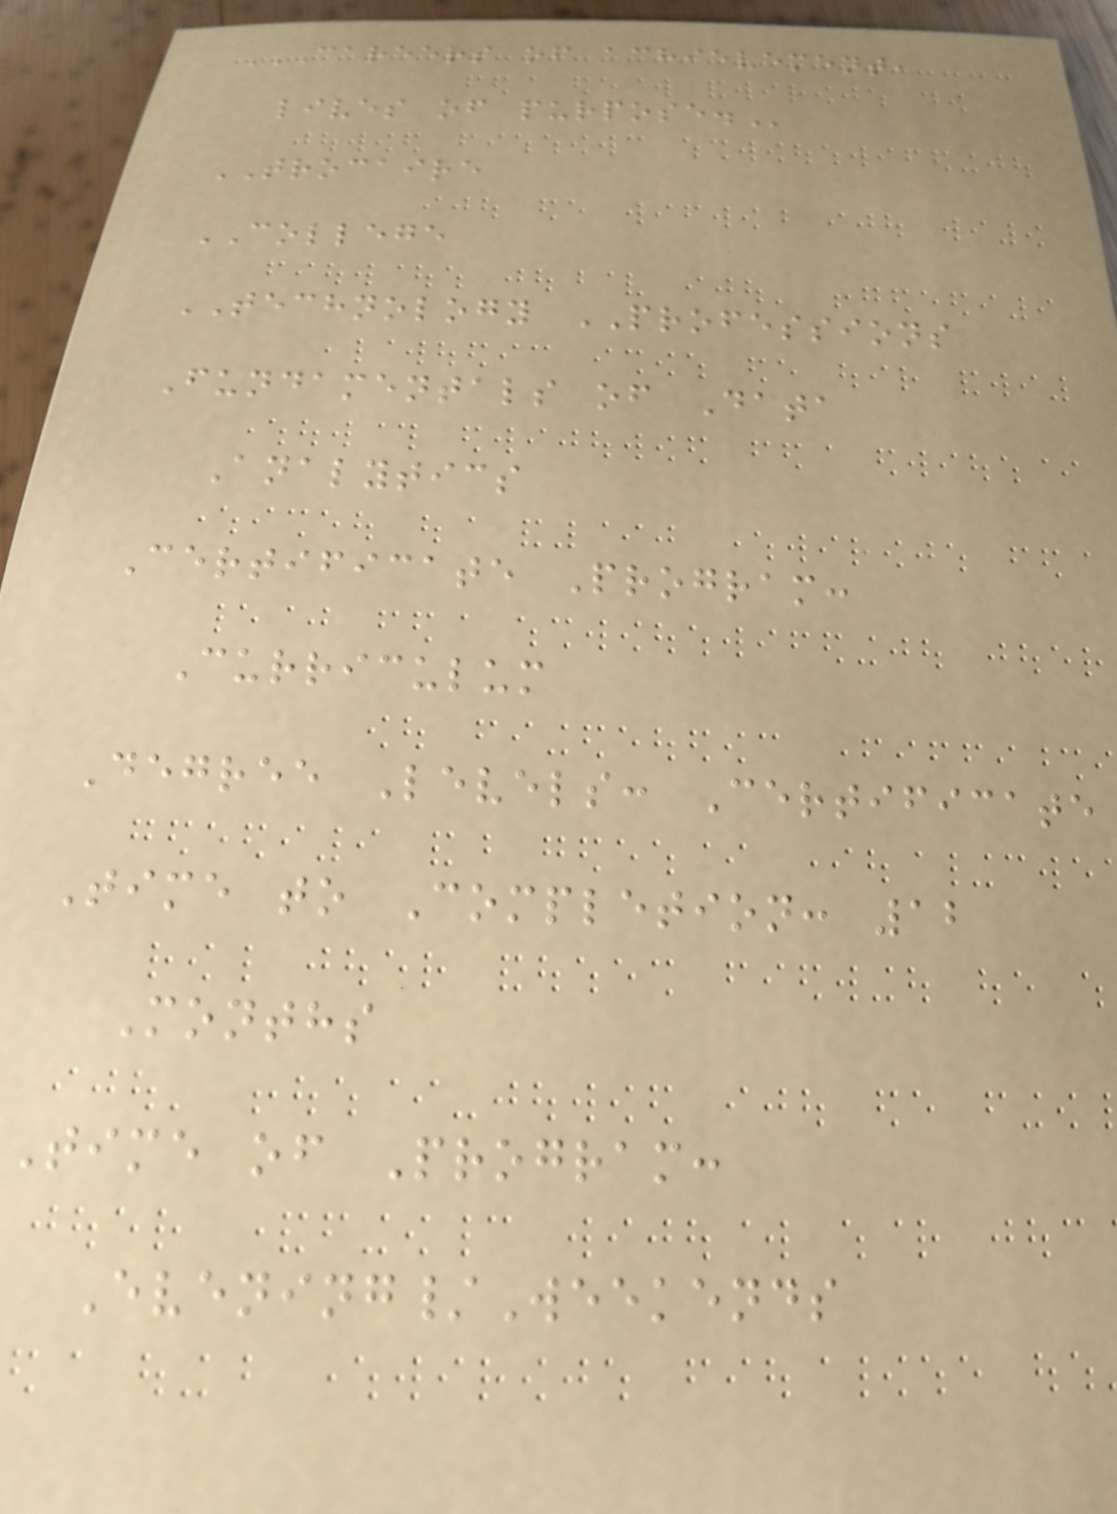CAREERS OF ACHIEVEMENT,
LIVES OF PURPOSE.
TROCAIRE
COLLEGE
TECHNOLOGY PROFESSIONS
Fundamentals of Data
Analytics
Certificate Program:
Curriculum
Degree Levels: Certificate
Time to Completion: 12
Months
Time of Program:
Evening/Weekends
